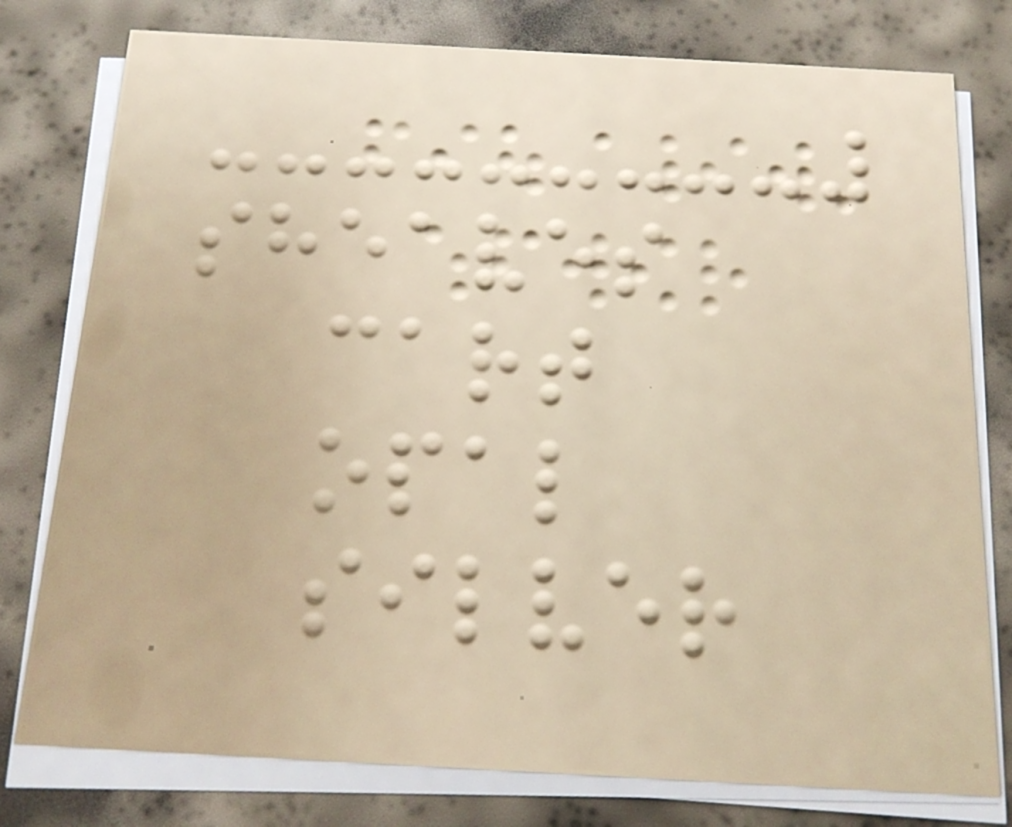sheaves
cart
opal
silver
